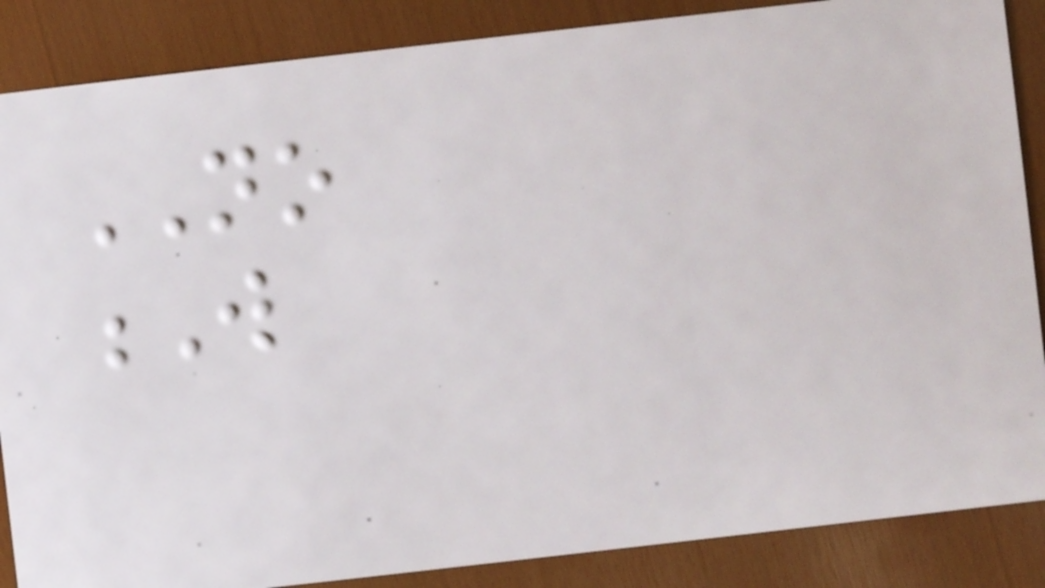NO
W
